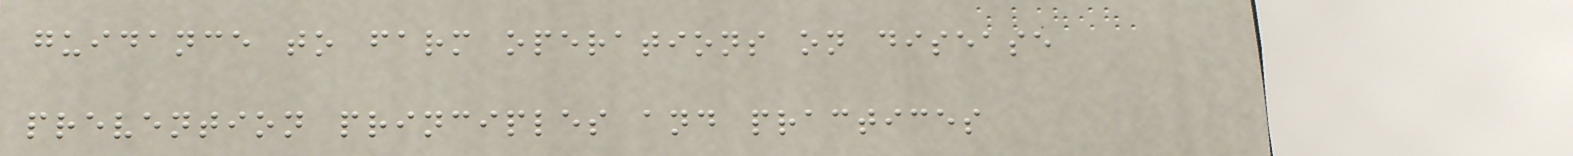guidance to farm operations on disease
prevention principles and practices
